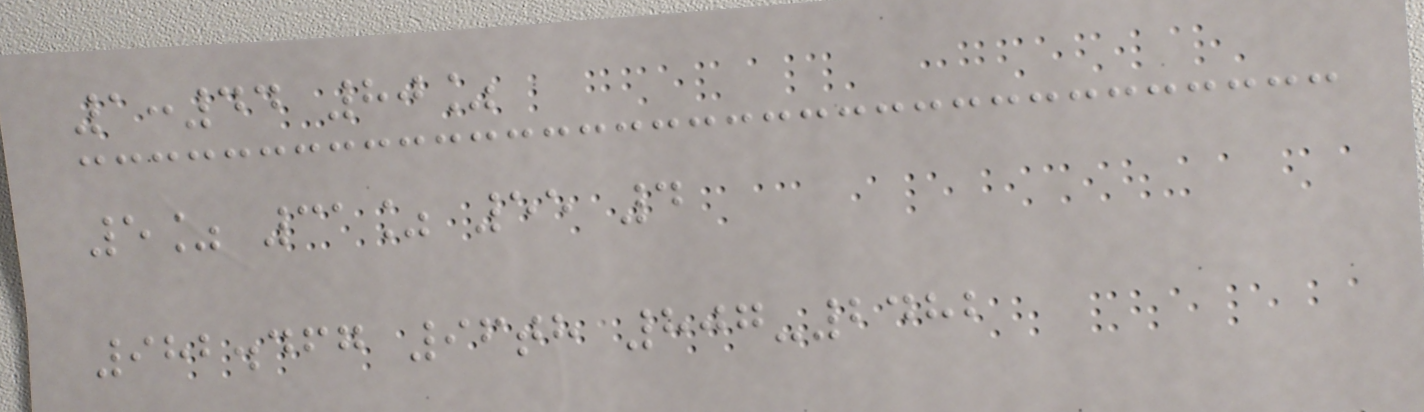1:44 80%
5% 31% 55 4
982.467 96th 807-2482
